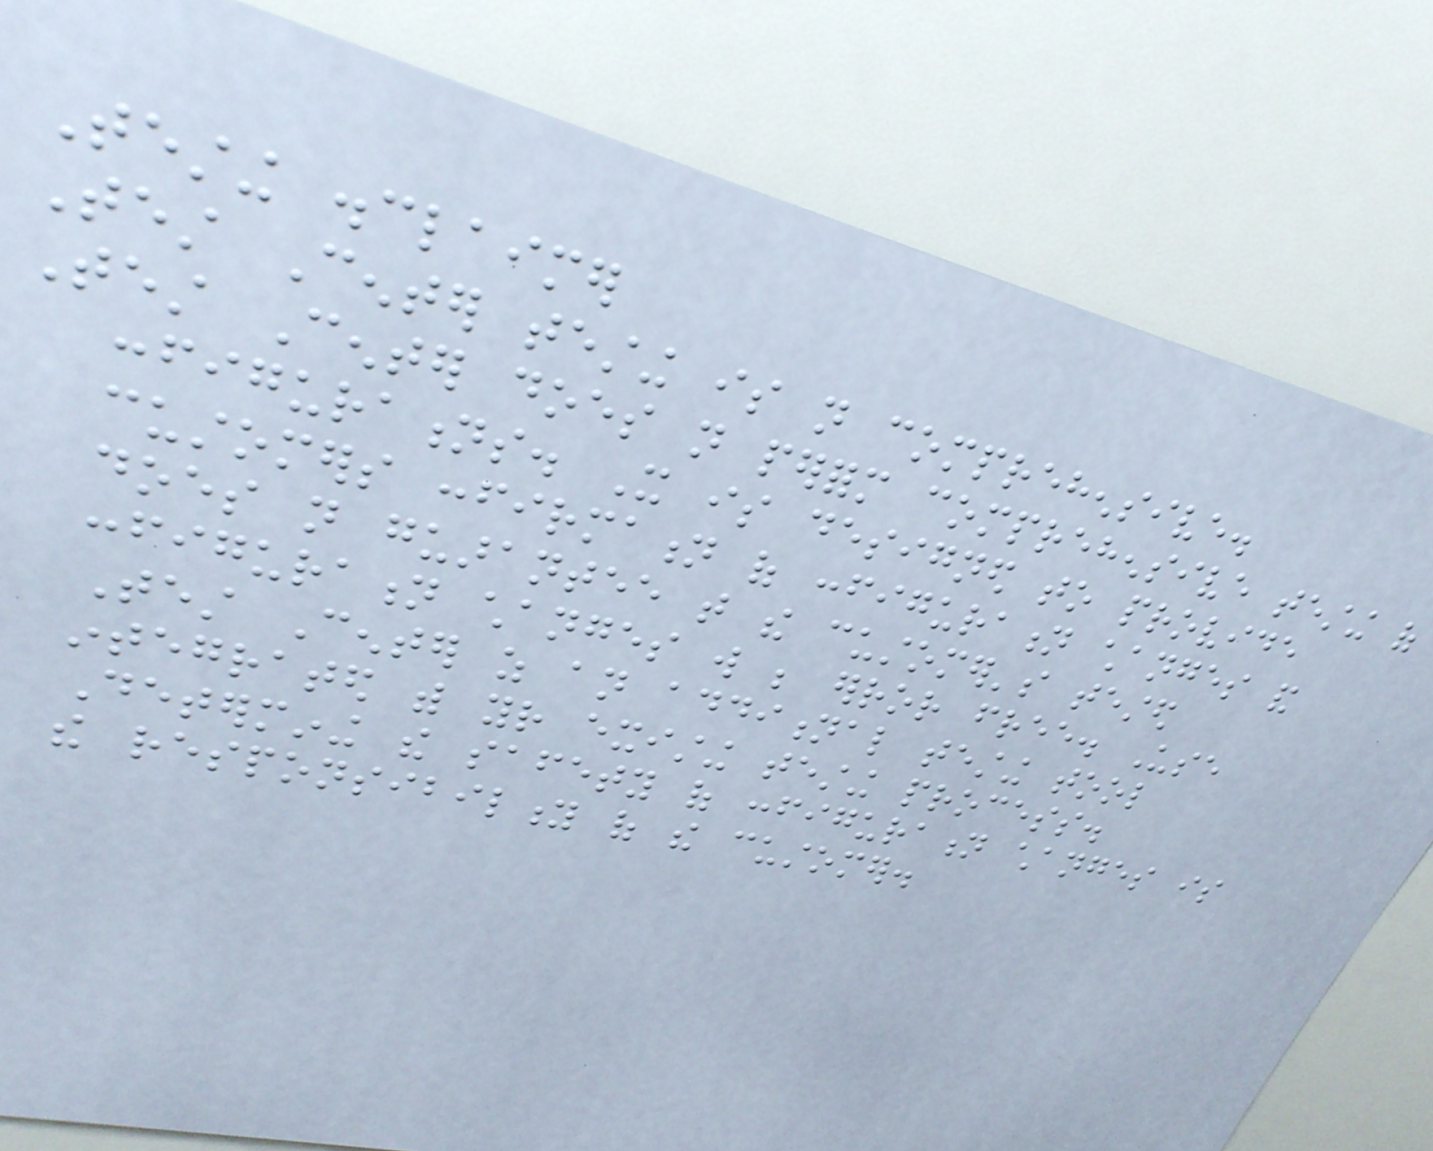Testing disclaimer
Test Center testing is not comprehensive.
Test Center does not perform comprehensive testing of
configurations. It is designed to provide
customers confirmation of configuration changes and
does not guarantee that the customer's tested
configuration changes will be error free. Use
Test Center as an additional testing tool
integrated with your existing testing process.
Determining the safety of configuration changes is
the responsibility of the customer.
